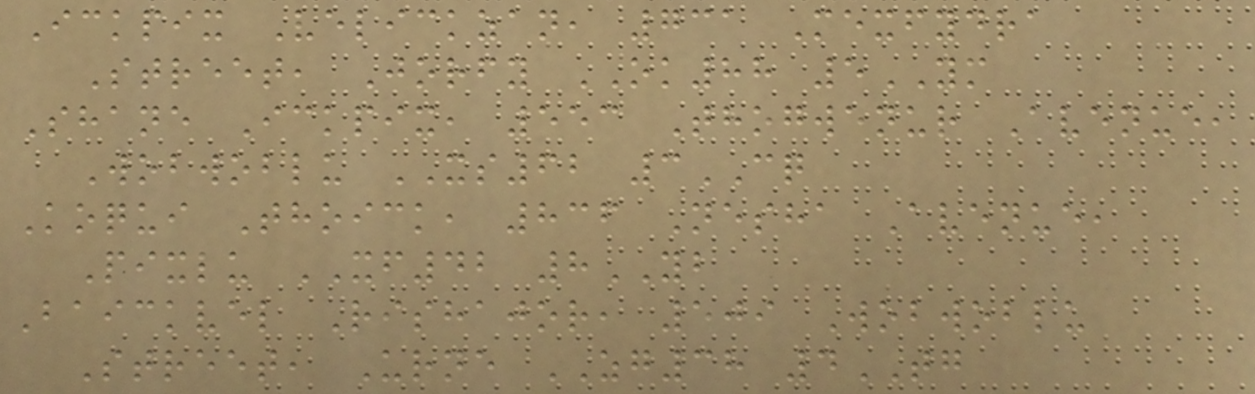Ickpix Velickzan, 731 Mexfydra
Street, Jorfy OK88 5YM
Shane Ickpix, 553 Thogwenur Avenue,
Wobwoblu XS62 3CQ
Koqui Thoick, 836 Nesha Avenue,
Pixlu XF42 8YB
Baickvel Rishajor, 509 Wobwoblu
Street, Urne ZG38 4TG
